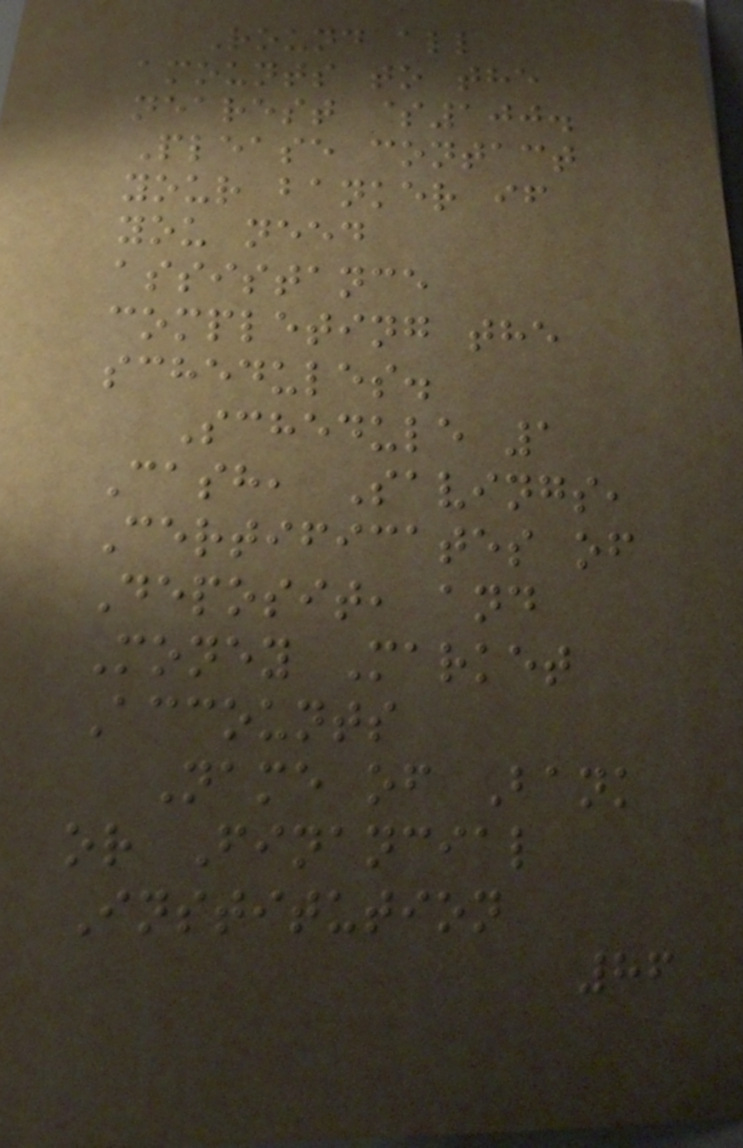Round all
amounts to the
nearest $100.
Please contact
your banker if
you need
assistance
completing the
schedules.
Schedule 1
Cash, Savings,
Certificates of
Deposit, and
Money Market
Accounts
Name of Bank
or Financial
Institution
86
